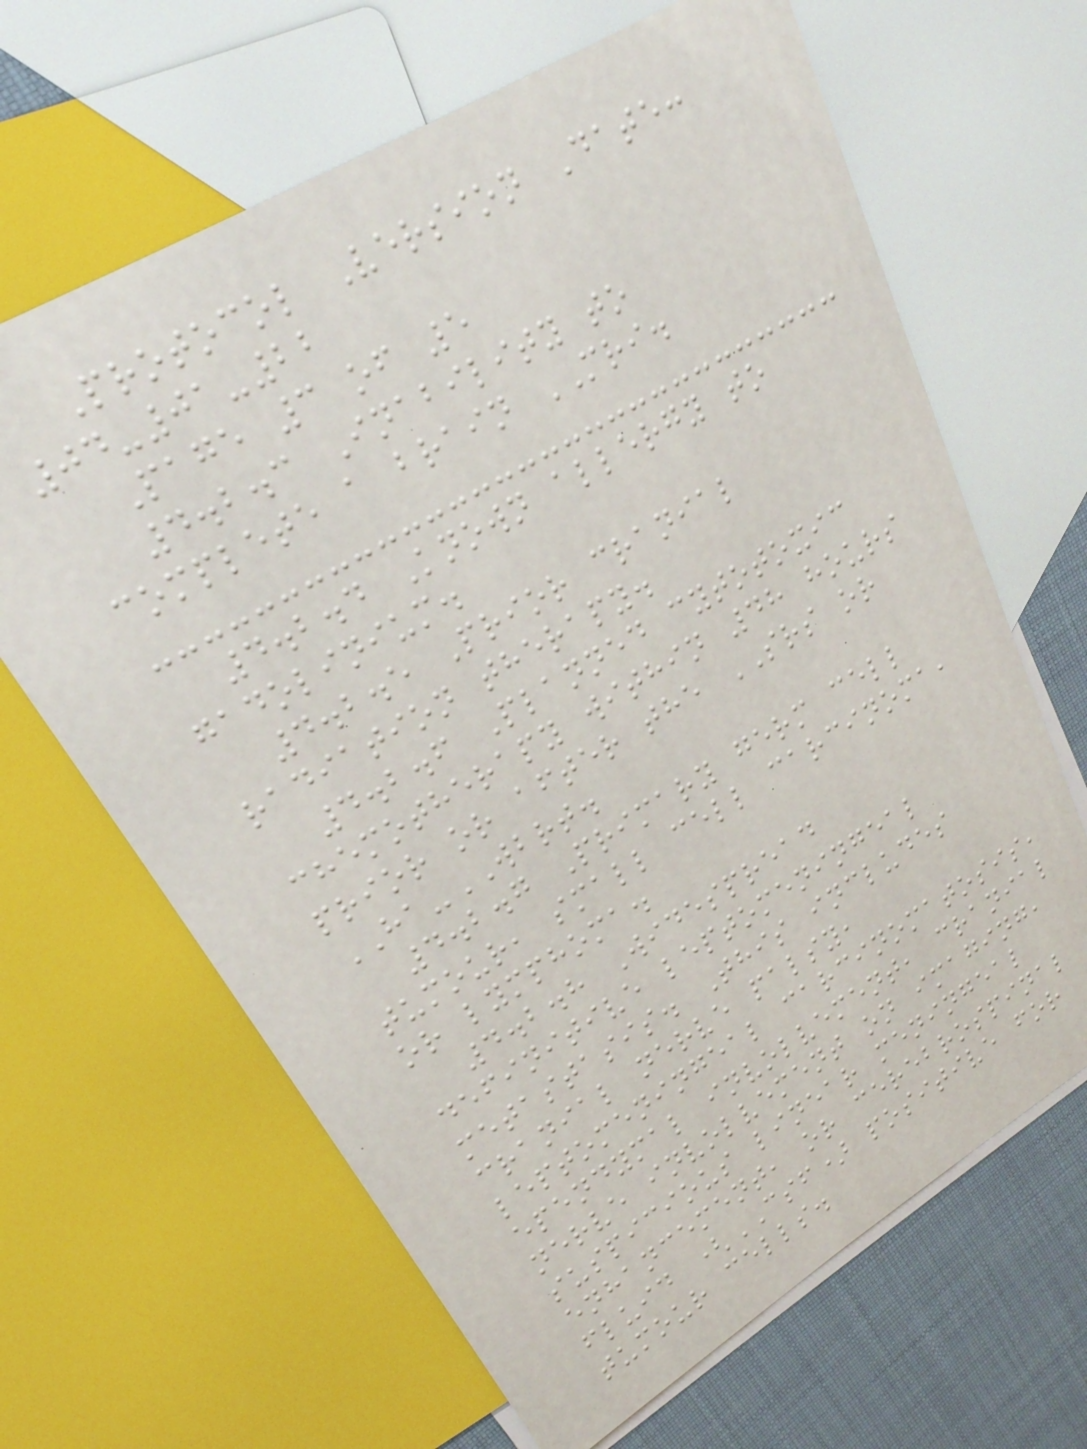Protocol Version Date:
04-01-22
Page 3 of 5
4.2.3 Inability to
complete a brain MRI.
4.2.4 Known allergy to
gadolinium.
4.2.5 Prior cranial
radiation therapy.
4.2.6 Planned cytotoxic
chemotherapy within 48 hours
prior or after the SRS or
HA-WBRT.
4.2.7 Primary germ cell
tumour, small cell carcinoma,
or lymphoma.
4.2.8 Widespread
definitive leptomeningeal
metastasis. This includes
cranial nerve palsy,
leptomeningeal carcinomatosis,
ependymal involvement, cranial
nerve involvement on imaging,
suspicious linear meningeal
enhancement, or cerebrospinal
fluid (CSF) positive for
tumour cells.
